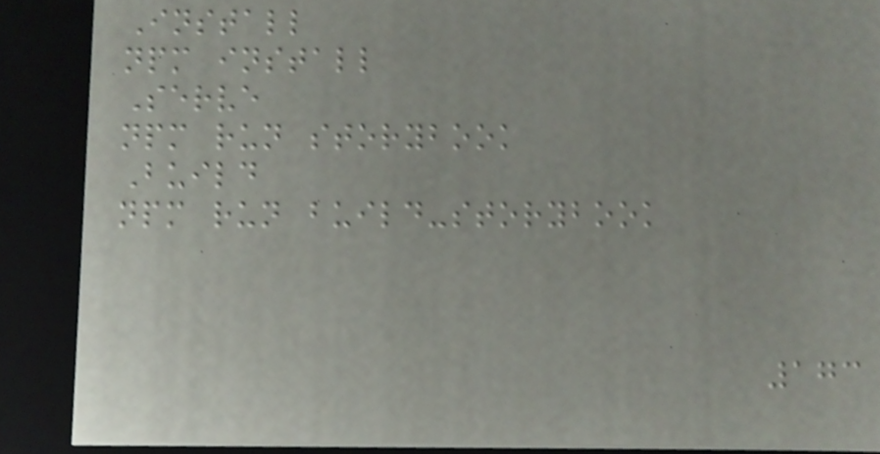Install
npm install
Serve
npm run storybook
Build
npm run build-storybook
173
